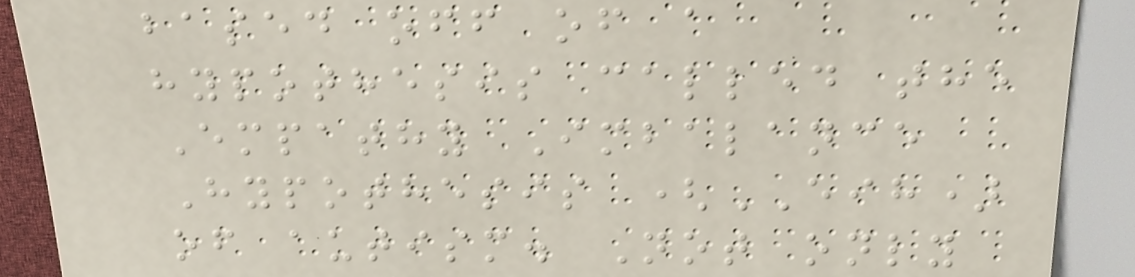based off of a
hypothesis called the
Empathy Imbalance
Hypothesis (EIH)
of autism. Not only
